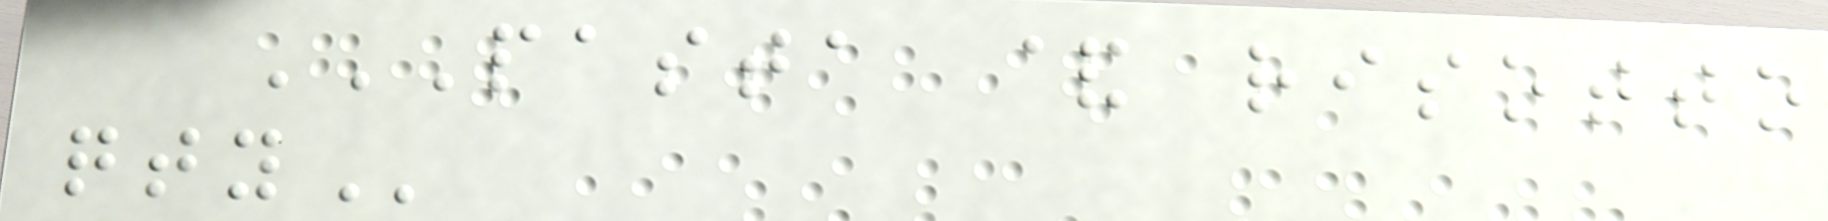PASTA & RISOTTO
QTY
